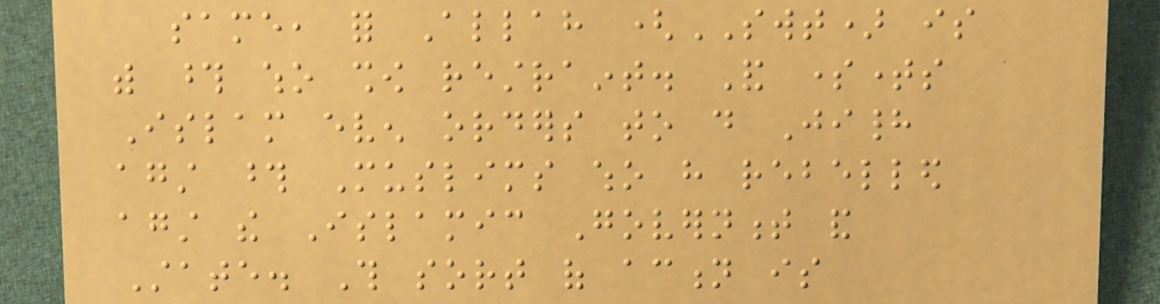same, for Allah (SWT) is
with those who show restraint. And sometimes
Islam even orders to do Jihad
against those Muslims who have rebelled
against the Islamic Government and
State. This sort of action is
